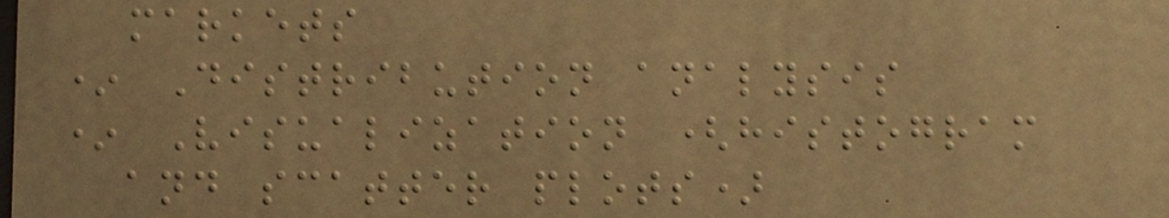markets
* Distribution analysis
* Visualization (histogram
and scatter plots)
